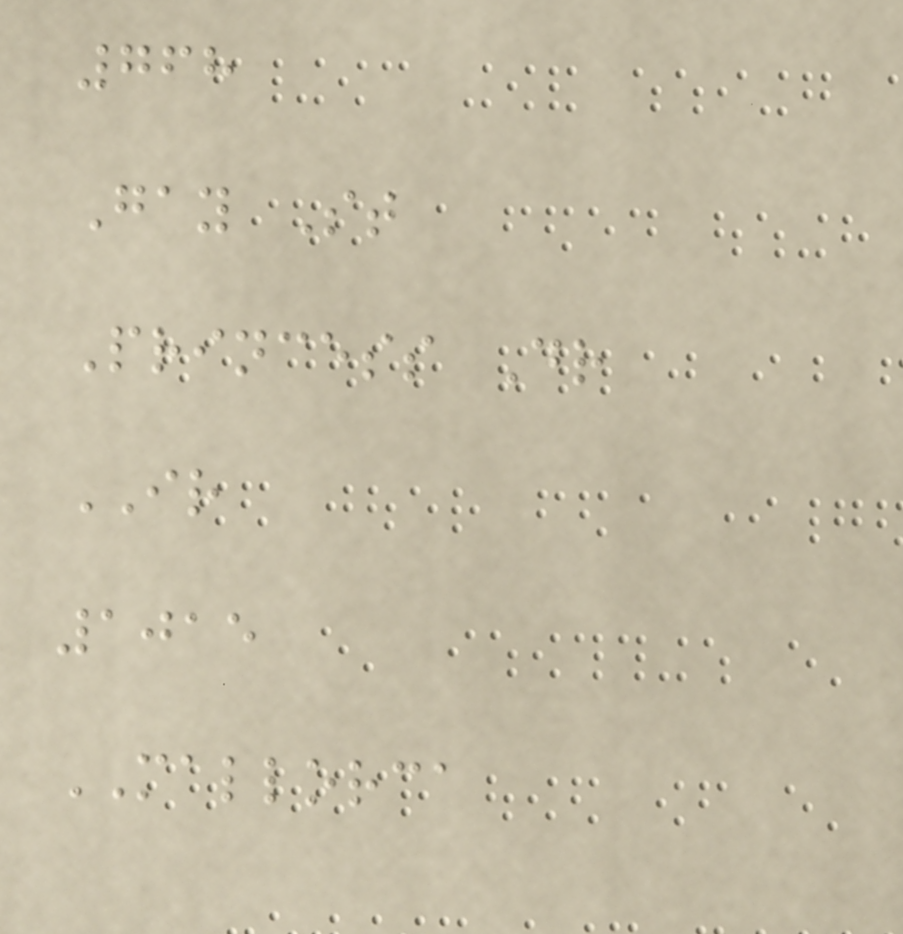768
Gay St
Princess Dr
IR
1015
MALLORCA
